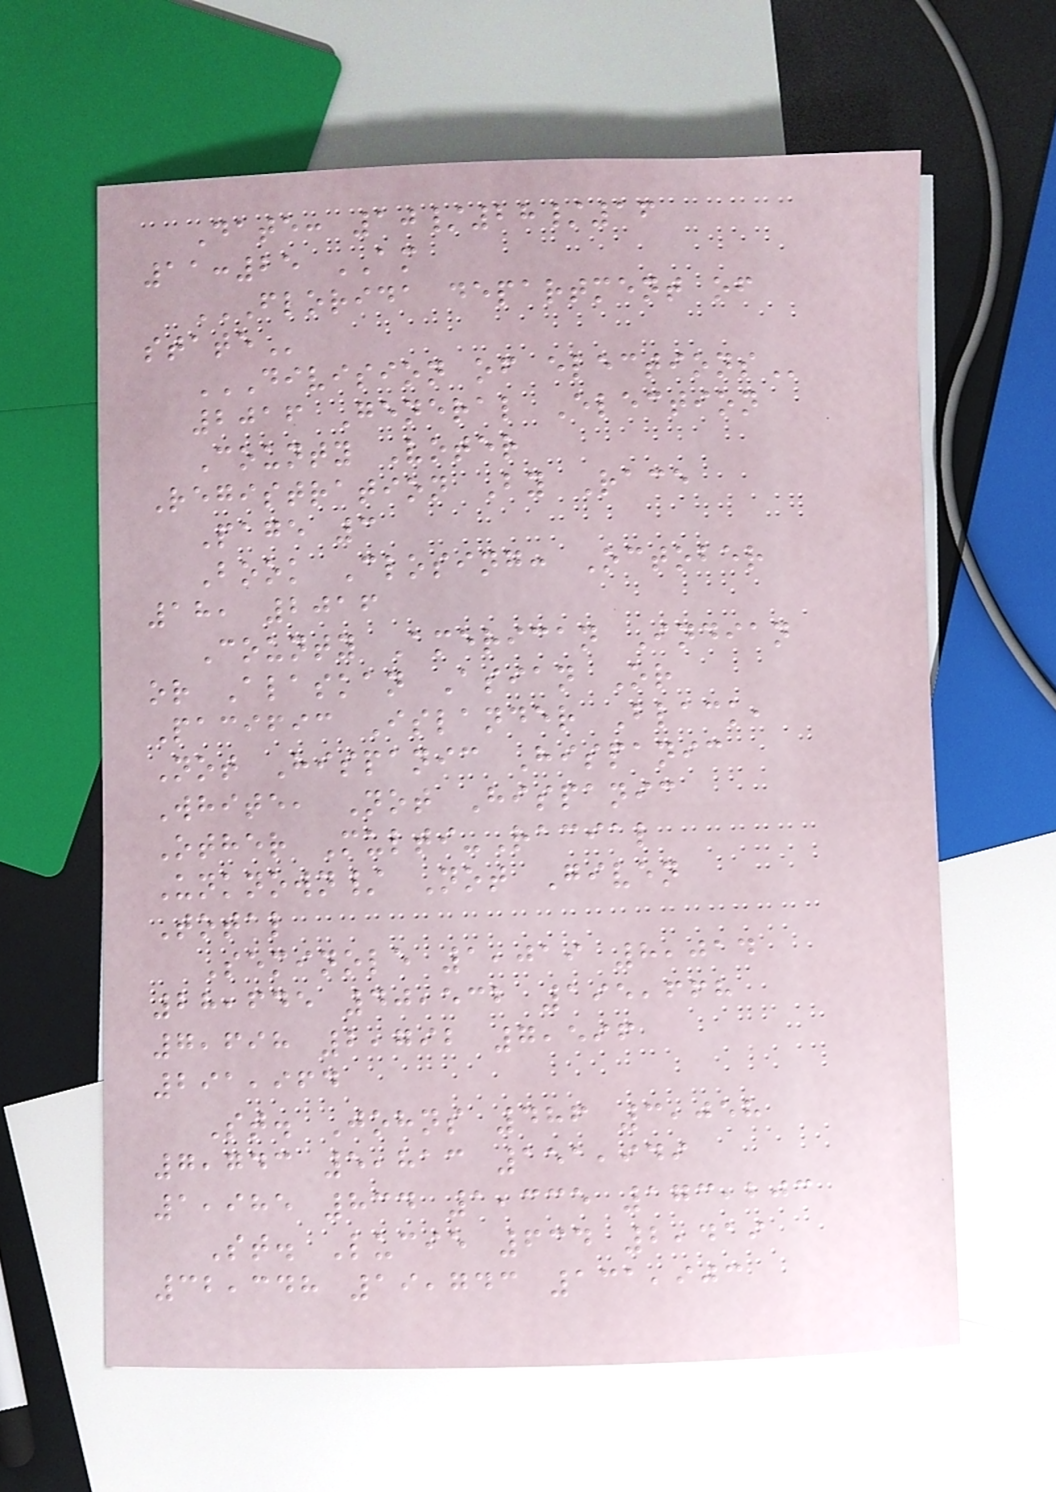Date: 10/28/16
11:25 AM
FLORIDA DEPARTMENT OF
STATE
DIVISION OF ELECTIONS
2016 General Election
County Voter
Registration By Race
Page 3
Book Closing: October
18, 2016
County American Indian
or Alaskan Asian Or
Pacific Islander Black,
Not Hispanic Hispanic
White, Not Hispanic
Other Multi-Racial
Unknown/ Not Given
Total
Seminole 1,019 8,014
28,645 40,532 195,668
7,698 2,792 7,596
291,964
St. Johns 486 3,058
7,743 5,813 151,949
1,985 834 1,335 173,203
St. Lucie 634 2,419
32,348 19,743 131,903
